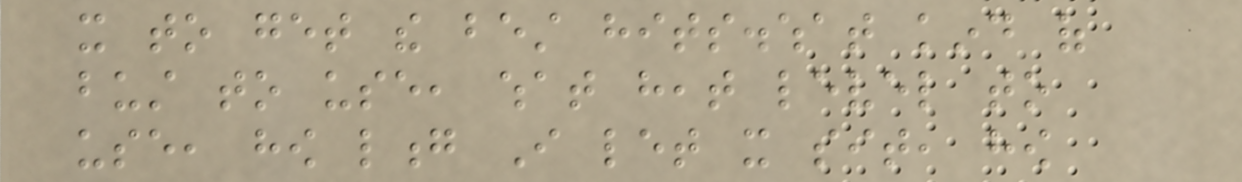it to get the best hits.what kind of
bust to use, what heat level to
use, how long I let it sit, how
